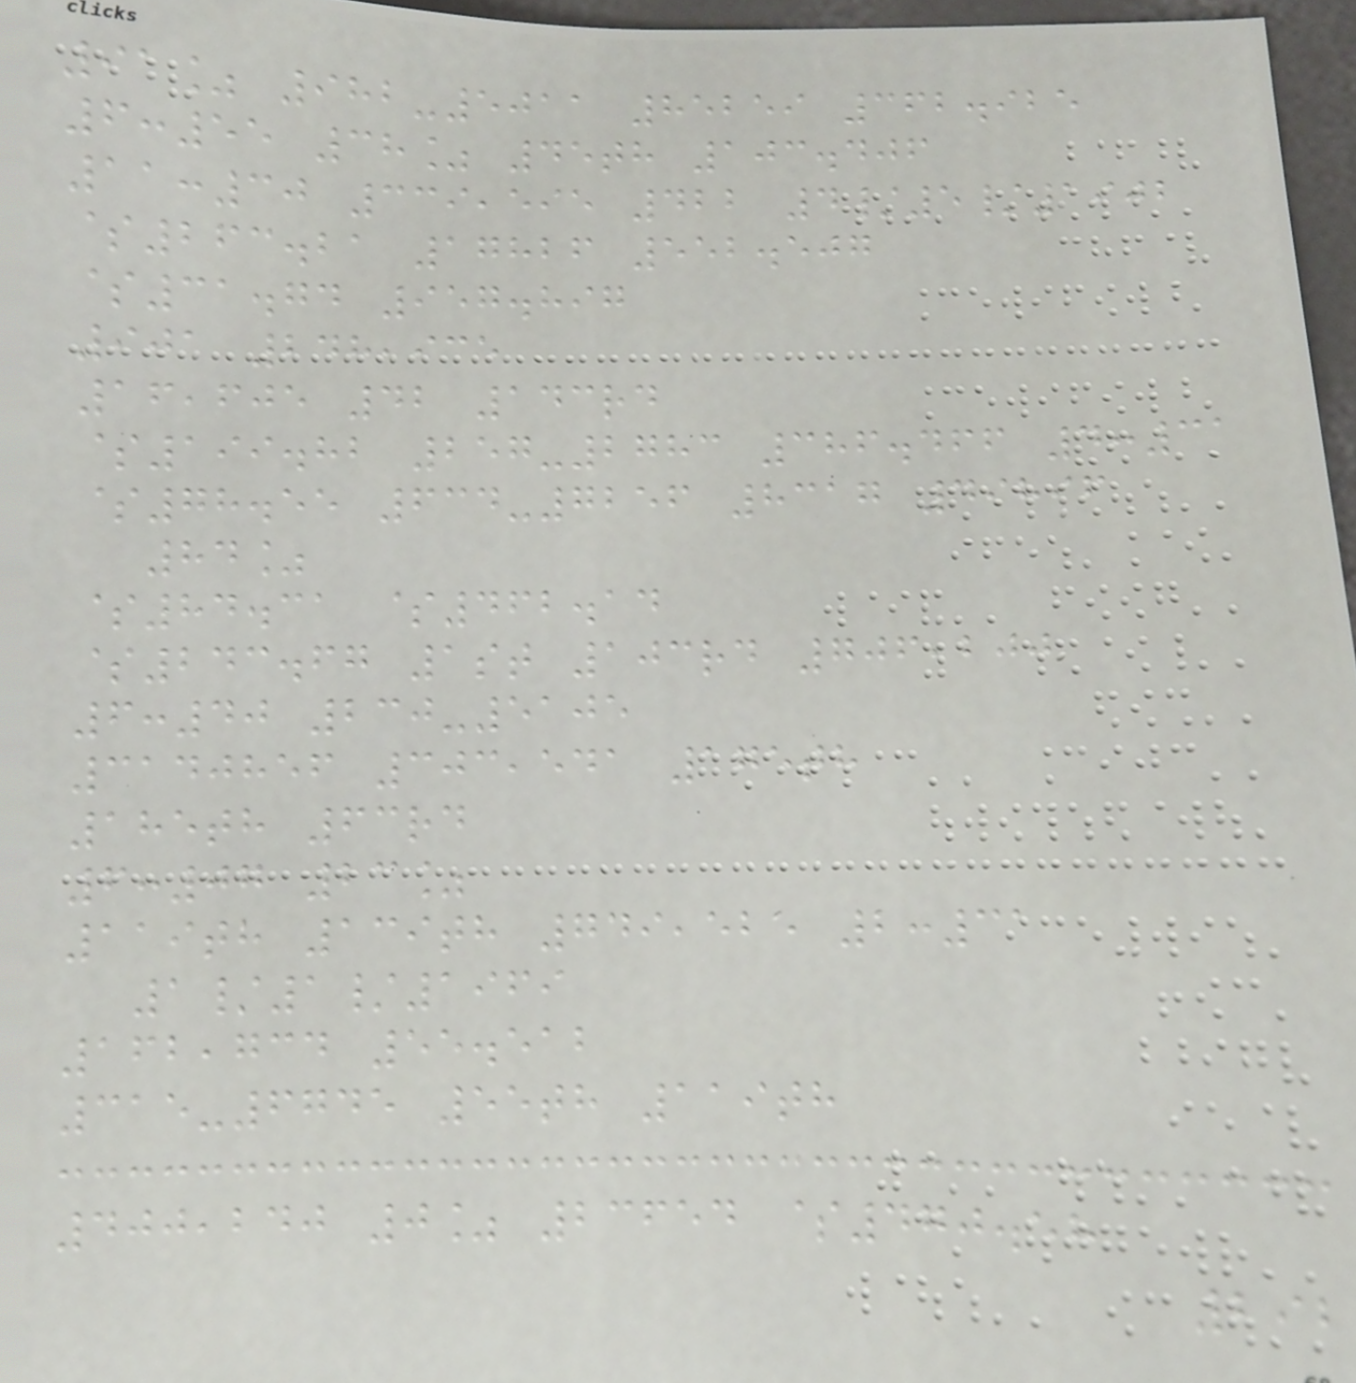91% 982-5011 85259 362.925
6:55 38% 45th 103.406
11:30 339,595 422 4/5/1902
$263.21 17826 552.507
$31.74 957.897
901 248,935
16,605 42 143rd
$199.82 257-2783 386.466 4:31
$78.55 634-7256 8317 49896
84%
$84.31 $462.14
$243.67 1st 103rd 706,200
6:40 230-5105
3140856 303,541 175th
185th 63rd
6:07 23%
119th 139th 749,525 2:31
1/1/1969
162,734 55.512
315-6745 55th 119th
400,240 0% 23654 $470.58
292
